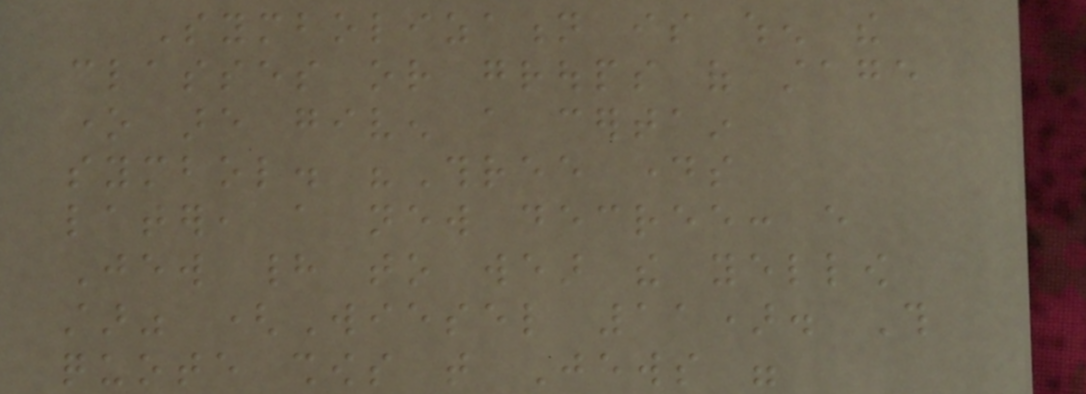Symbolization is when the
classes or groups of stage
one are given a certain
symbol. "Three days
later, a new decree: every
Jew had to wear the yellow
star" (Wiesel 11). This
quote shows that Jews were
